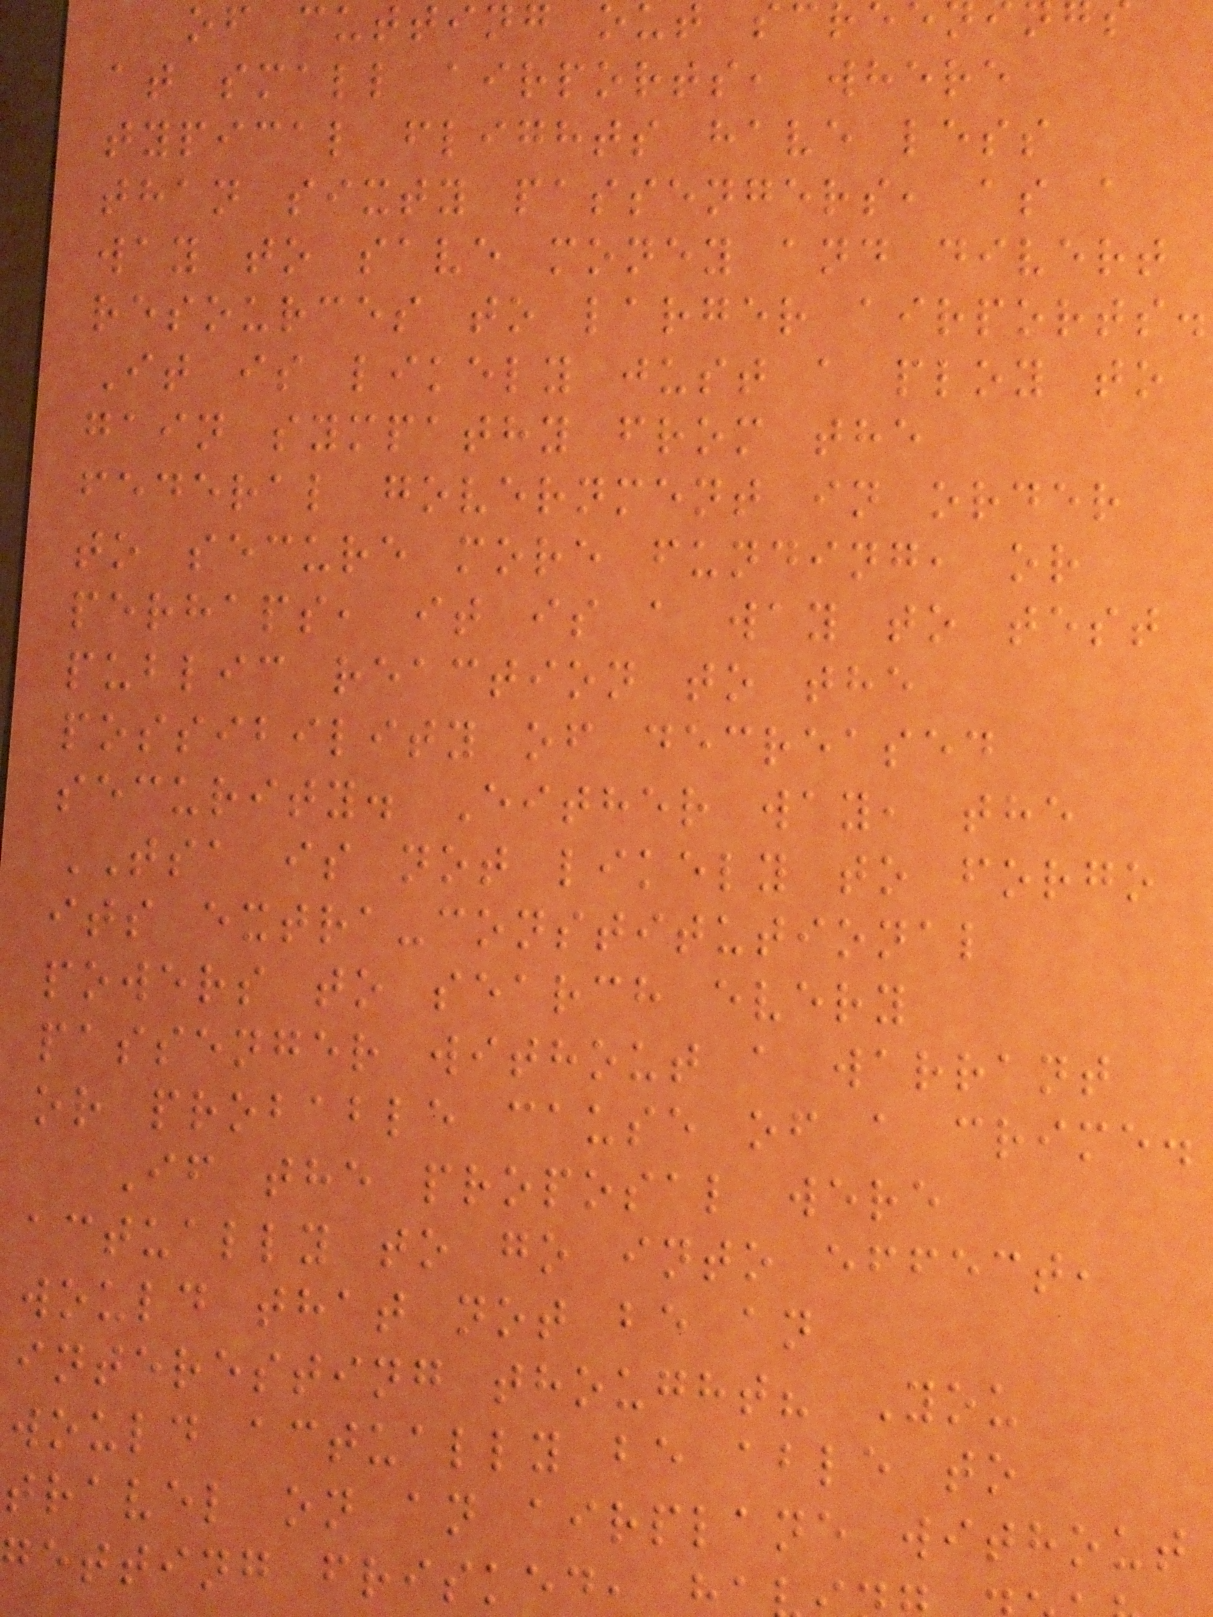of cutting out sc
at small airports, where
typical flights have less
than sixty passengers, as a
way to save money and divert
resources to larger airports.
It is likely just a ploy to
gain sympathy from the
federal government in order
to secure more funding, or
perhaps, it is a way to test
public reaction to the
possibility of decreased
security. Either way, the
TSA is not likely to forgo
its extra-constitutional
powers to search every
passenger without a warrant
or probable cause of a crime.
If the proposal were
actually to go into effect,
would that not be an
interesting thought? You
would actually be able to
travel on an airplane without
getting frisked,
